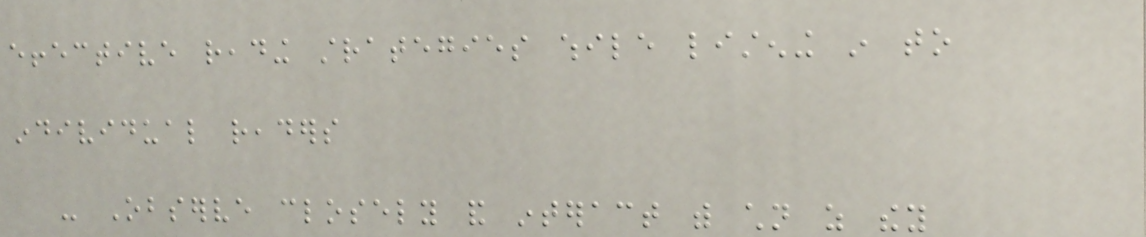effective reading strategies while listening in to
individual readers
- Observe closely and interact with children as they
